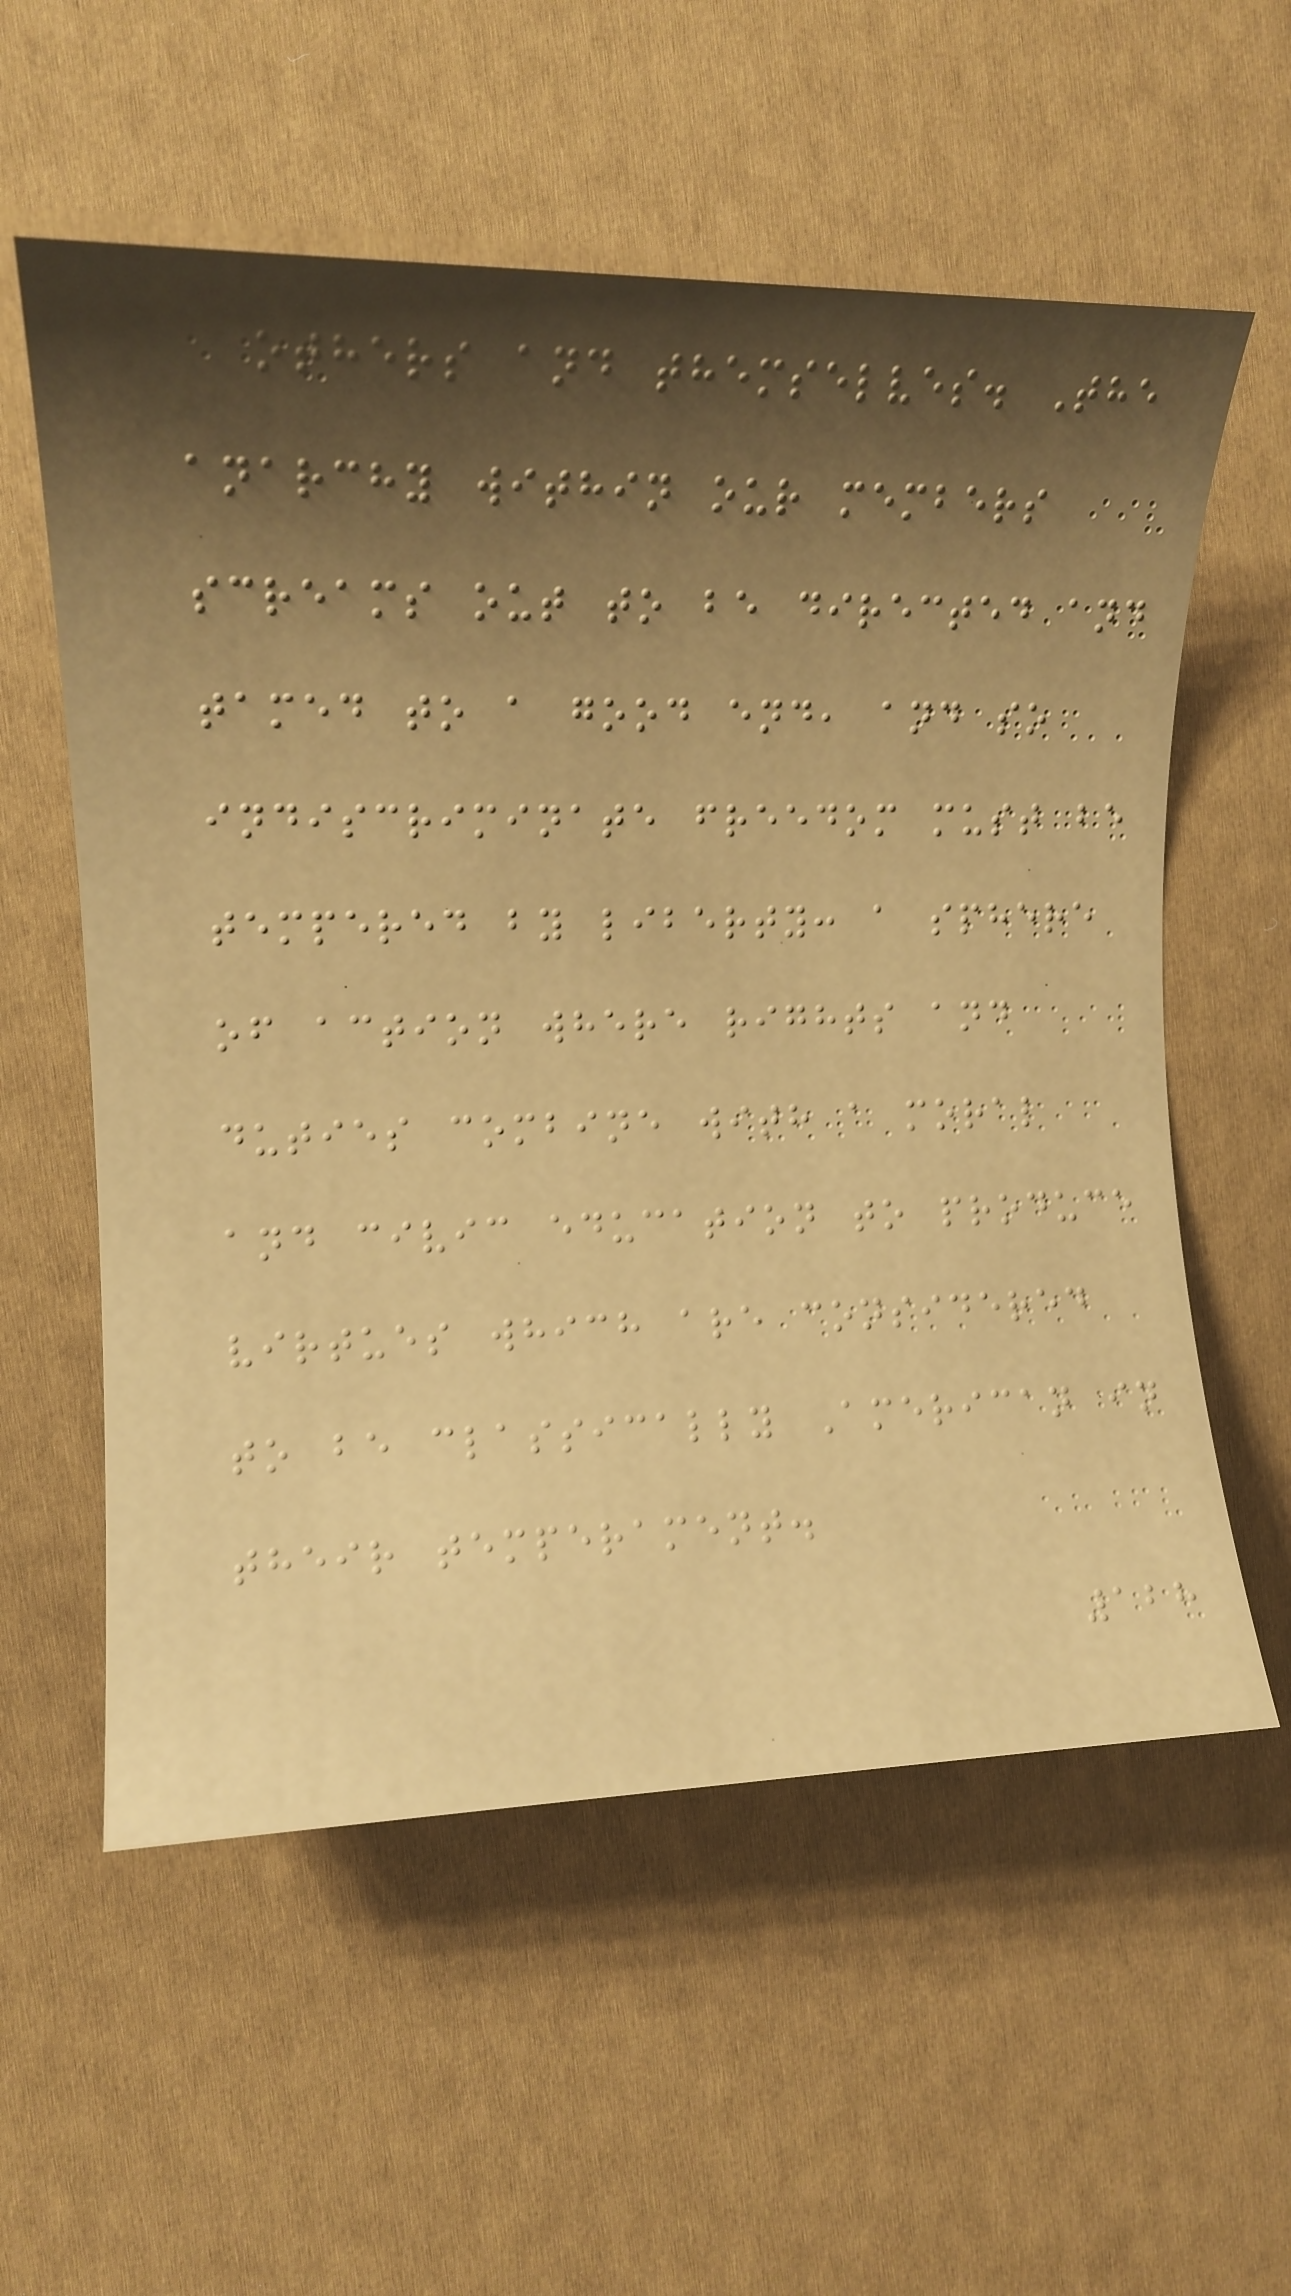others and themselves. The
anarchy within our members
screams out to be directed and
tamed to a good end, and so
indiscriminate freedom must be
tempered by liberty: a sphere
of action where rights and
duties combine with a moral
and civic education to produce
virtues which are considered
to be classically American in
their temperament.
128
